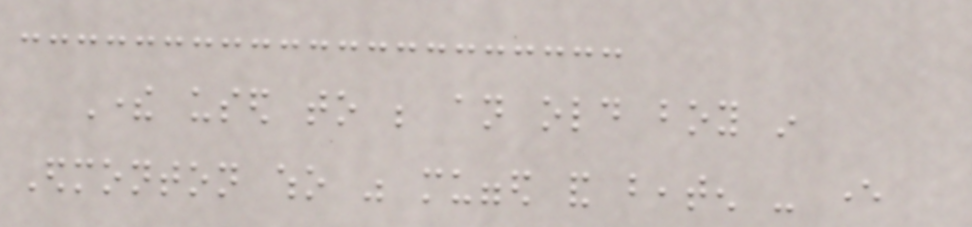There used to be an old boy in
Edmonton who was mugged and beaten - ever
